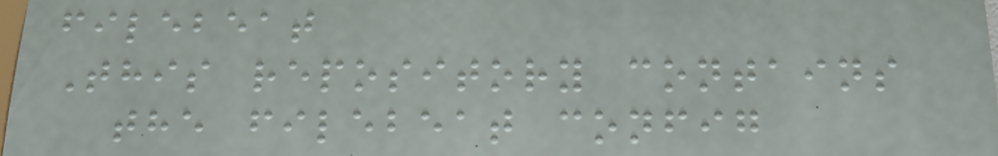filebeat
This repository contains
the filebeat config
